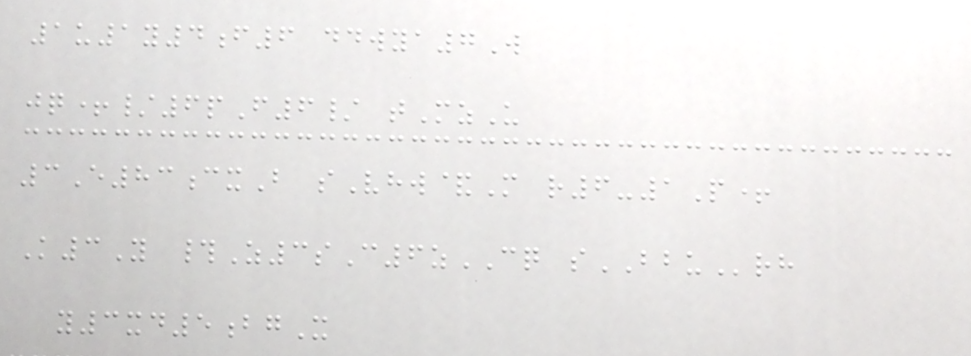1u1y4f6 ddwya7W
jq+/6pF6/ tMzU
3E83cxB sVhw&M r6-1P+
K3Y #Z3sC6zCQ sBBUrh
y3xd5bgX
